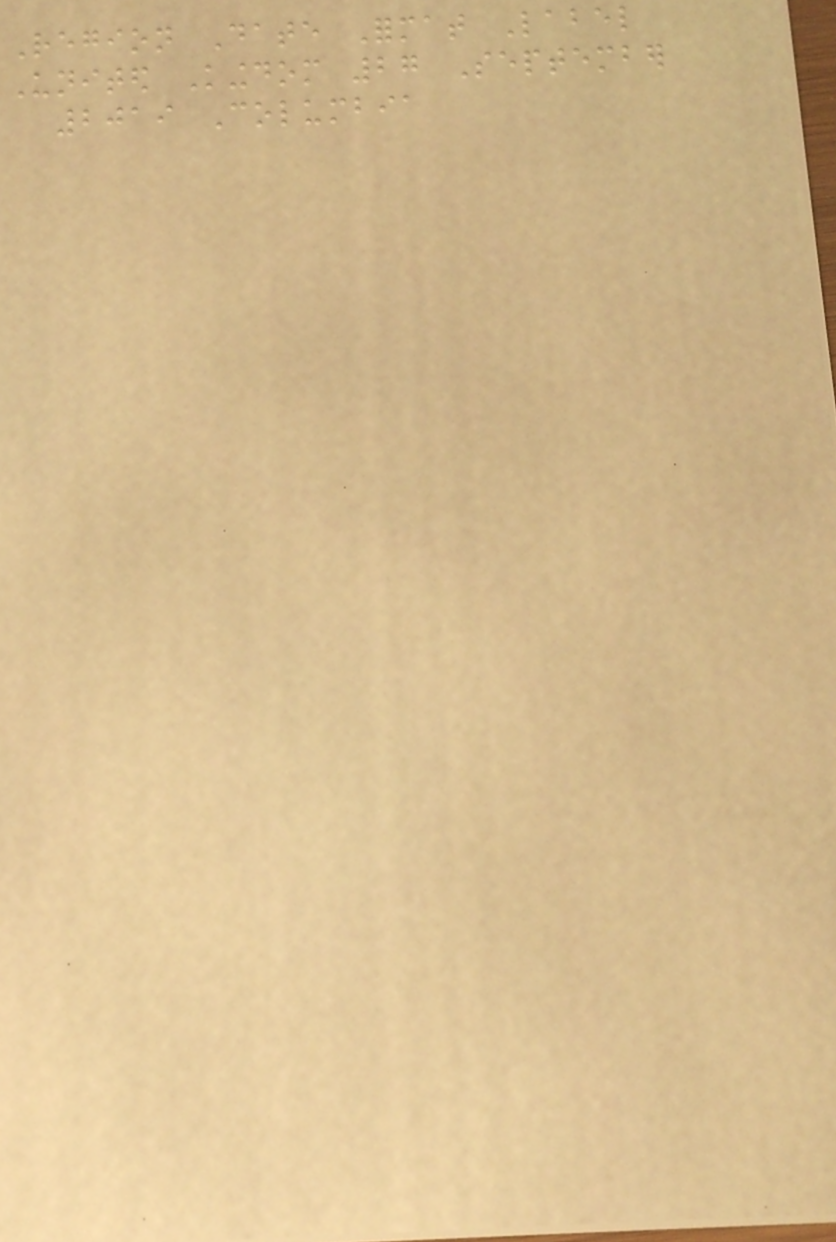Region Date Format Label
United Kingdom 27 September
2019 Columbia
